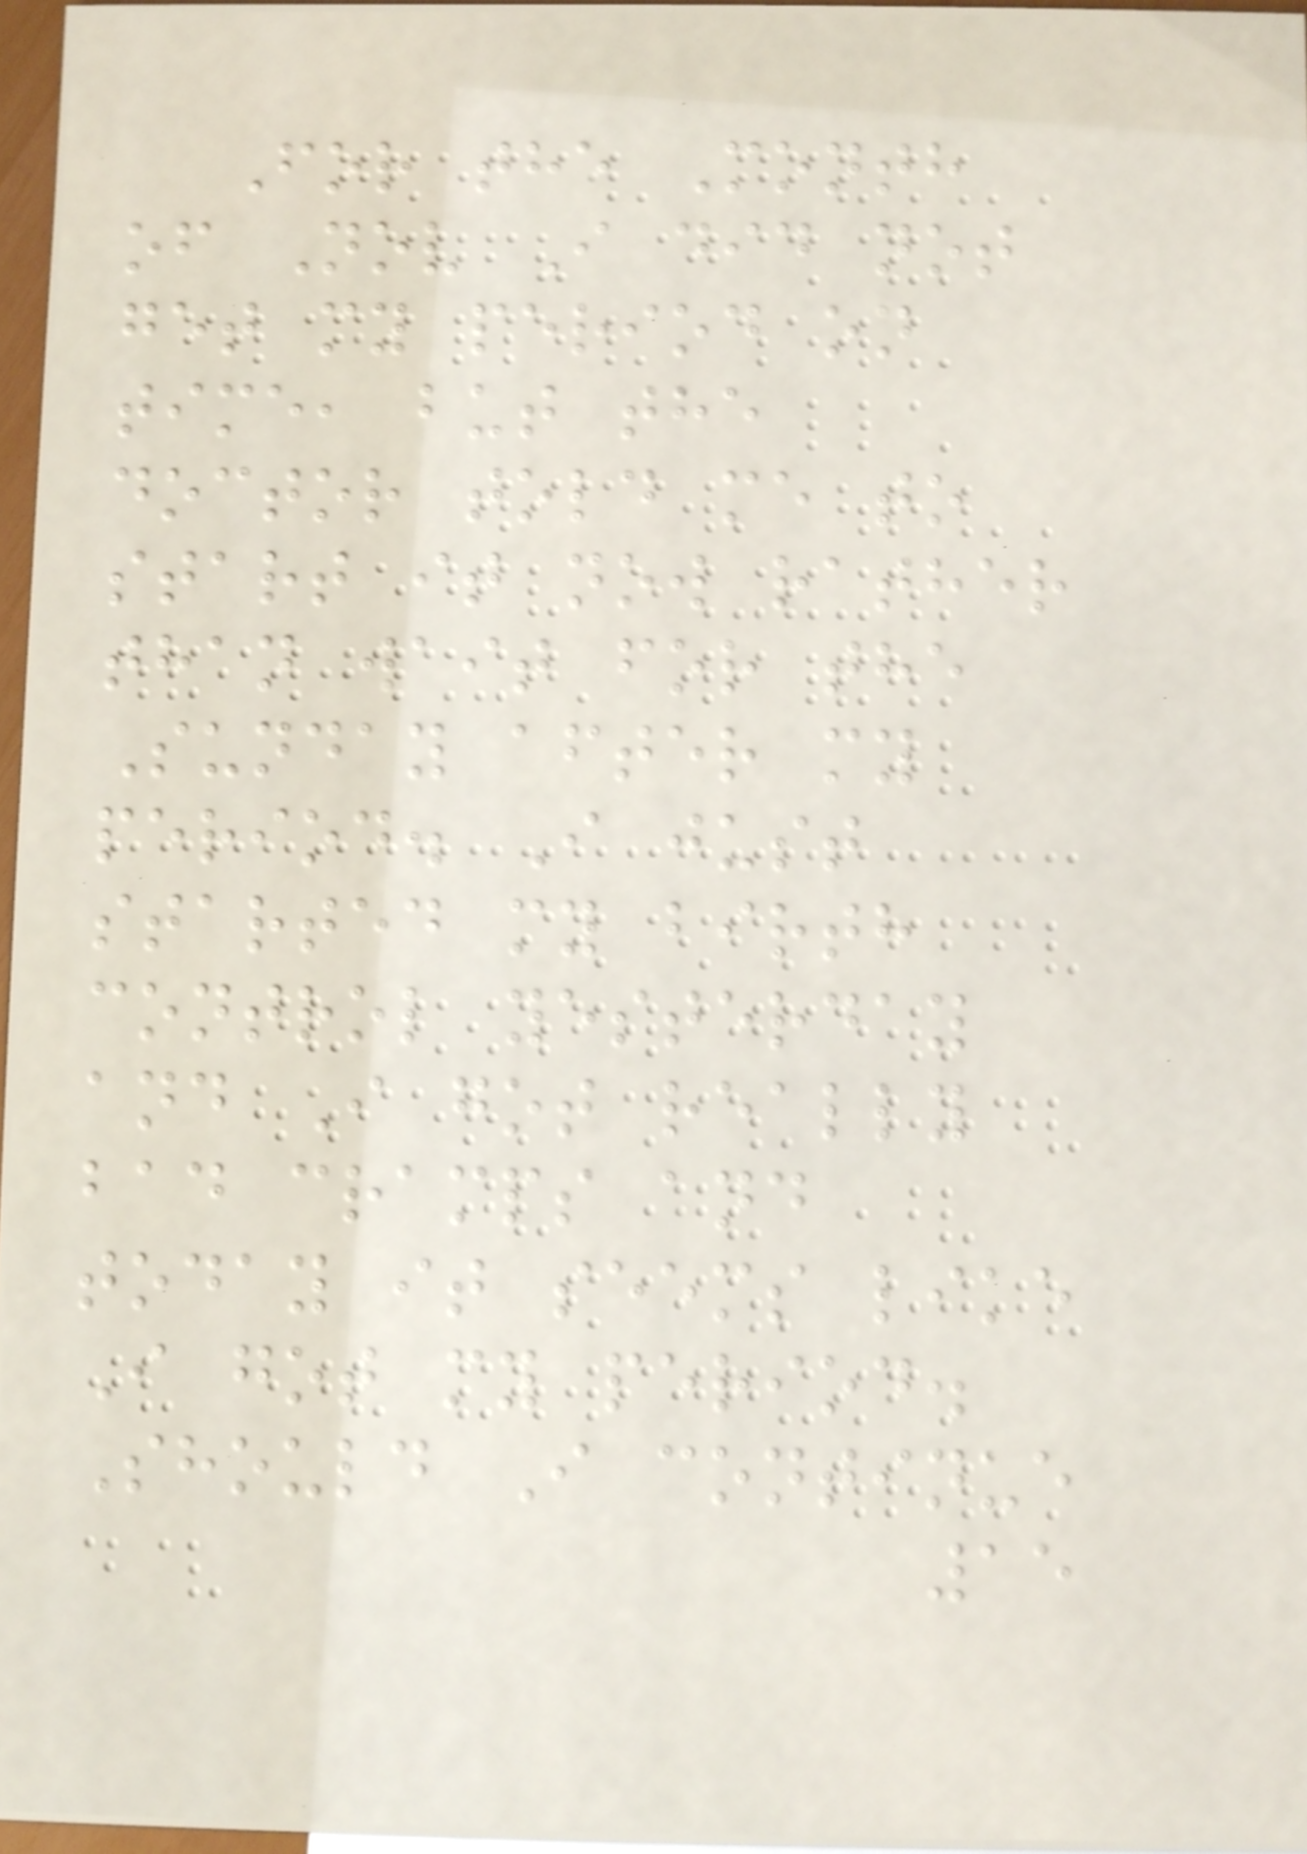For the Month
of Nov I did not
get my period on
time, but the
doctor told me to
start it now rather
than wait for the
Sunday after my
period. I just
started my birth
control yesterday
and I got really
bad cramps and
today it seems like
I got my period.
Should I continue
15
